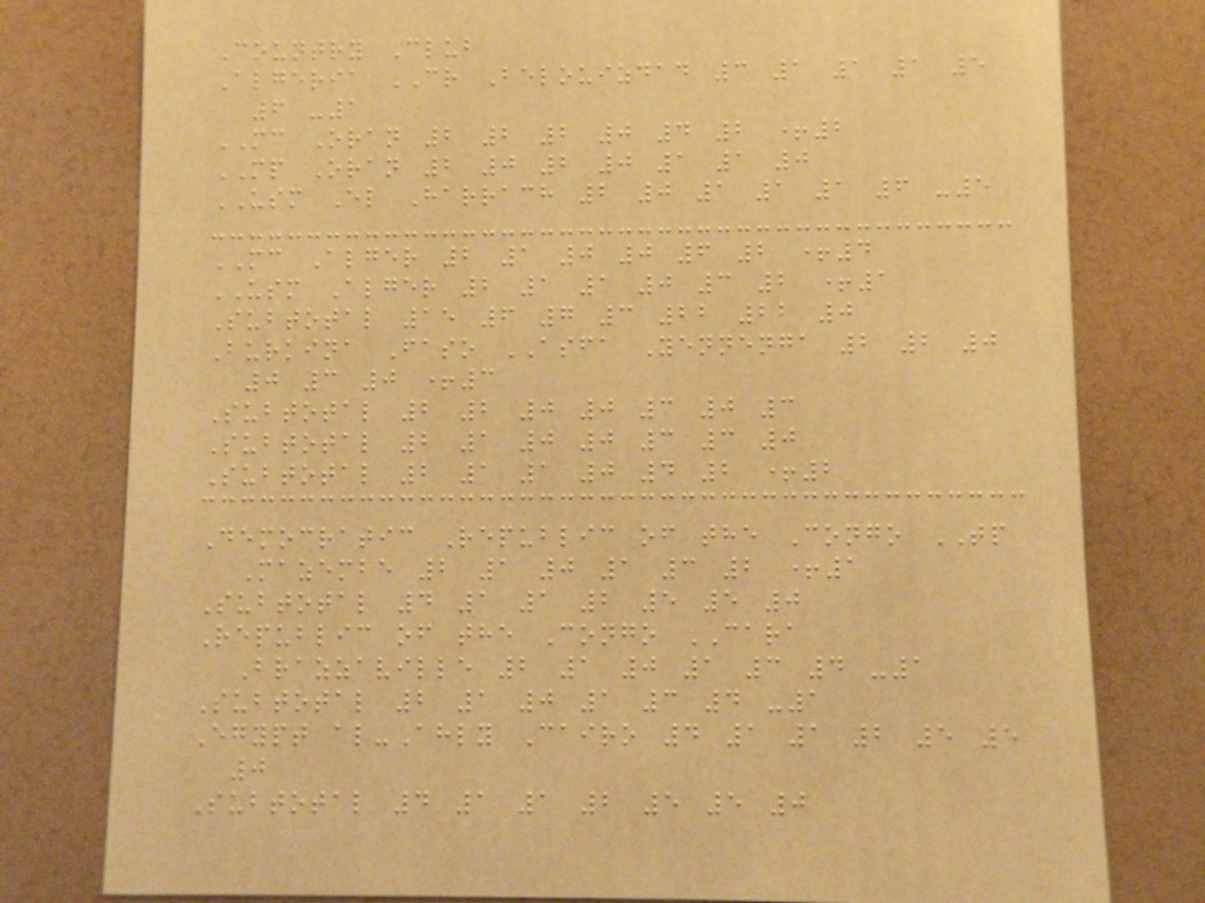Country Club
Algeria CR Belouizdad 3 1 1 1 5
6 -1
MC Oran 2 2 2 0 4 2 +2
MP Oran 2 0 2 0 1 1 0
USM El Harrach 2 0 1 1 1 6 -5
MC Alger 2 1 0 0 6 2 +4
USM Alger 2 1 1 0 3 2 +1
Subtotal 15 6 7 3 22 22 0
Burkina Faso ASFA Yennenga 2 2 0
0 3 0 +3
Subtotal 2 2 0 0 3 0 3
Subtotal 2 1 0 0 3 3 0
Subtotal 2 1 1 0 4 2 +2
Democratic Republic of the Congo TP
Mazembe 2 1 0 1 3 2 +1
Subtotal 4 1 1 2 5 5 0
Republic of the Congo CARA
Brazzaville 2 1 0 1 3 4 -1
Subtotal 2 1 0 1 3 4 -1
Egypt al-Ahly Cairo 4 1 1 2 5 5
0
Subtotal 4 1 1 2 5 5 0
